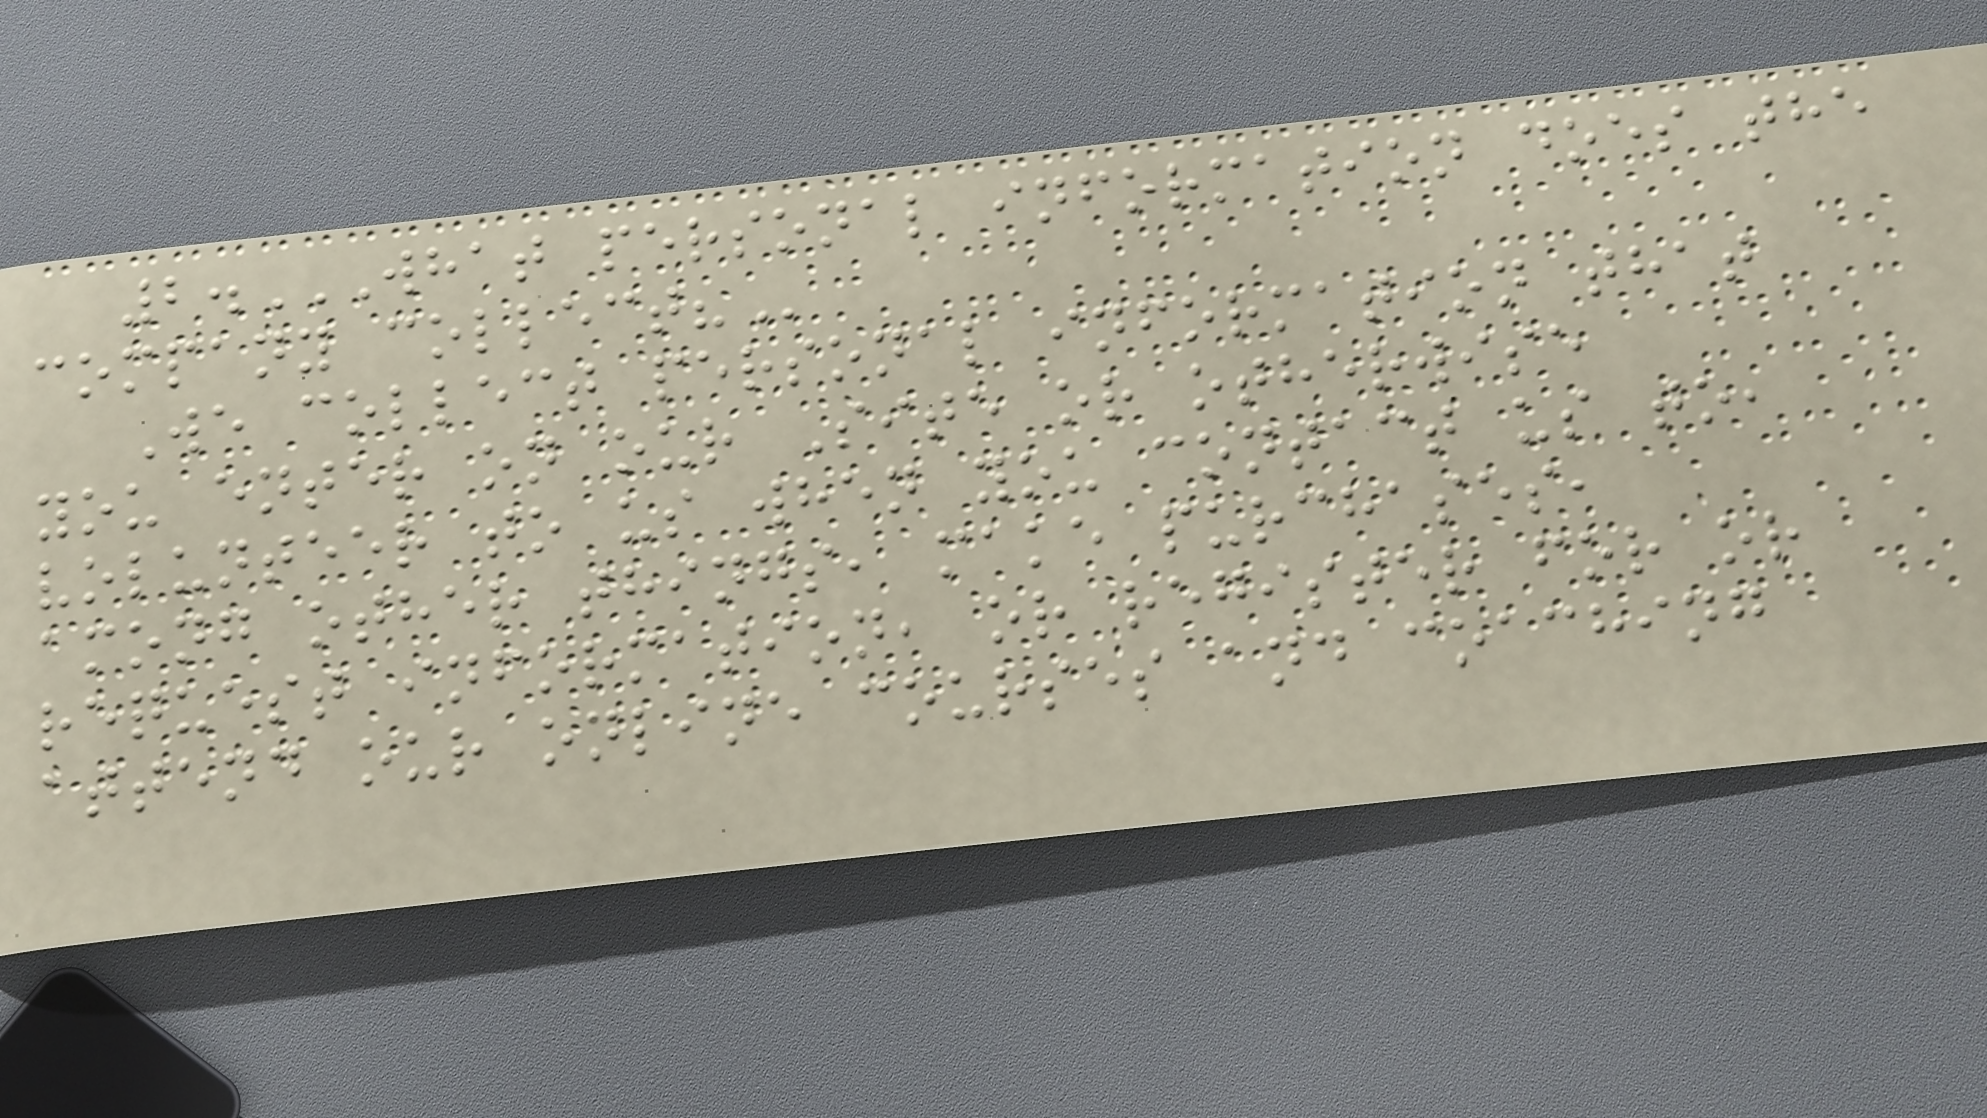2.WHAT PERSONAL INFORMATION DOES THE
COMPANY COLLECT?
We collect personal information that
you enter on our Site or otherwise
volunteer to us when you contact us to,
among other things, make purchases,
request information, or register for or
attend our online courses and coaching
